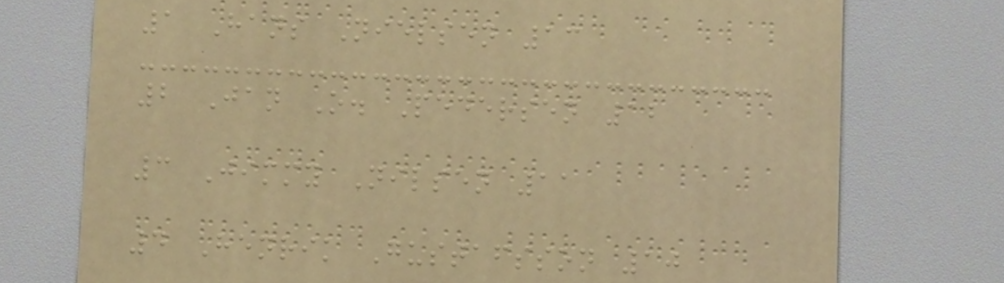1 Hans Nielsen 13
2 Jan O. Pedersen 12
3 Jimmy Nilsen 11
4 Henrik Gustafsson 10
